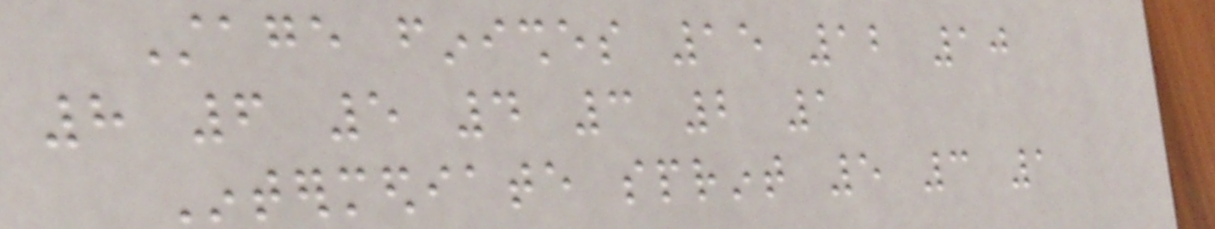Stage finishes 15 12 10
8 6 5 4 3 2 1
Intermediate sprint 5 3 1
